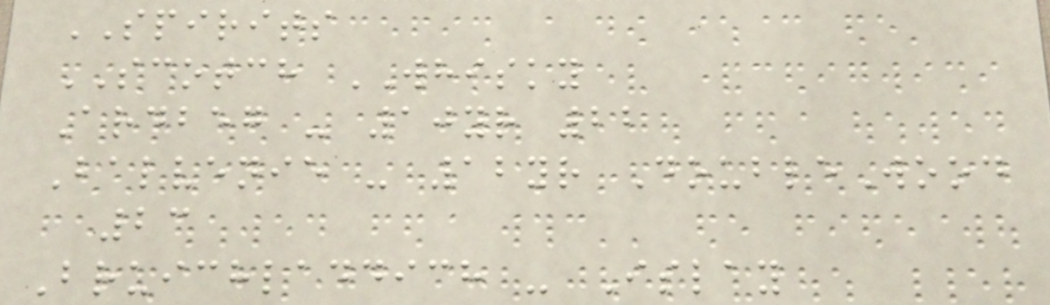SPIRITS
SCOTCH WHISKY
Ardbeg - 10yr 22
Balvenie - 12yr DoubleWood
23
Bruichladdich - Islay
